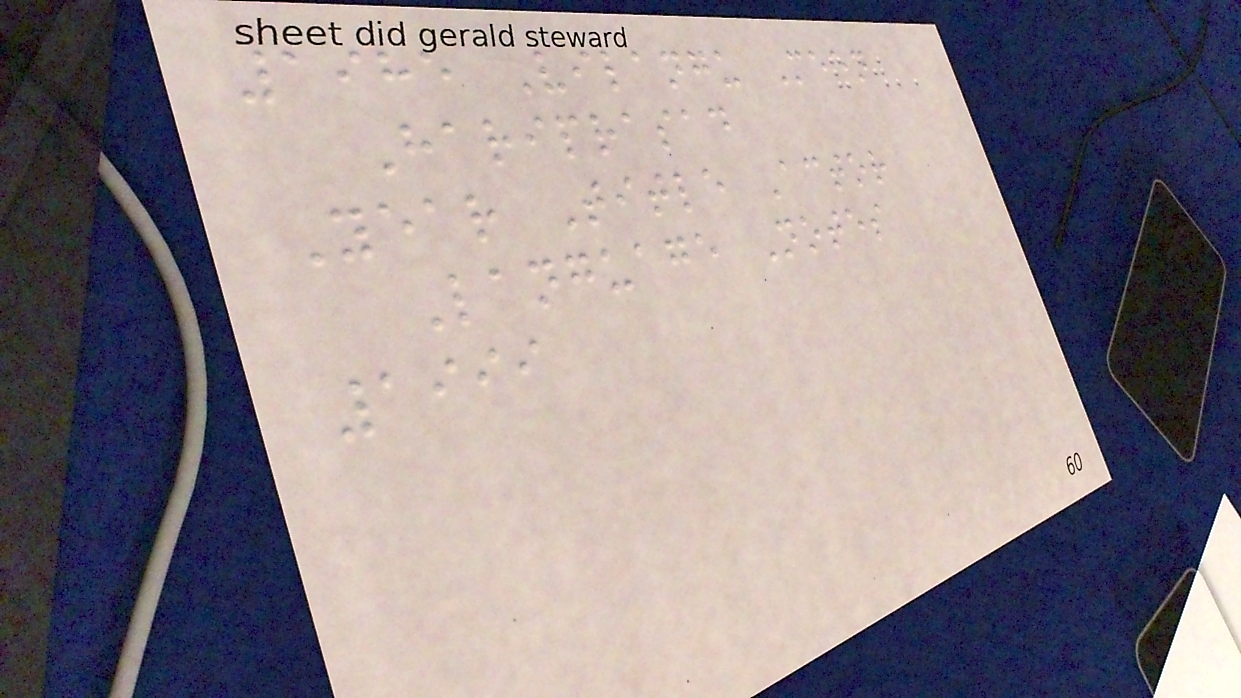1985 Vilangu Meen
Hariprasad
Year Title Actor
Language Notes
1999
